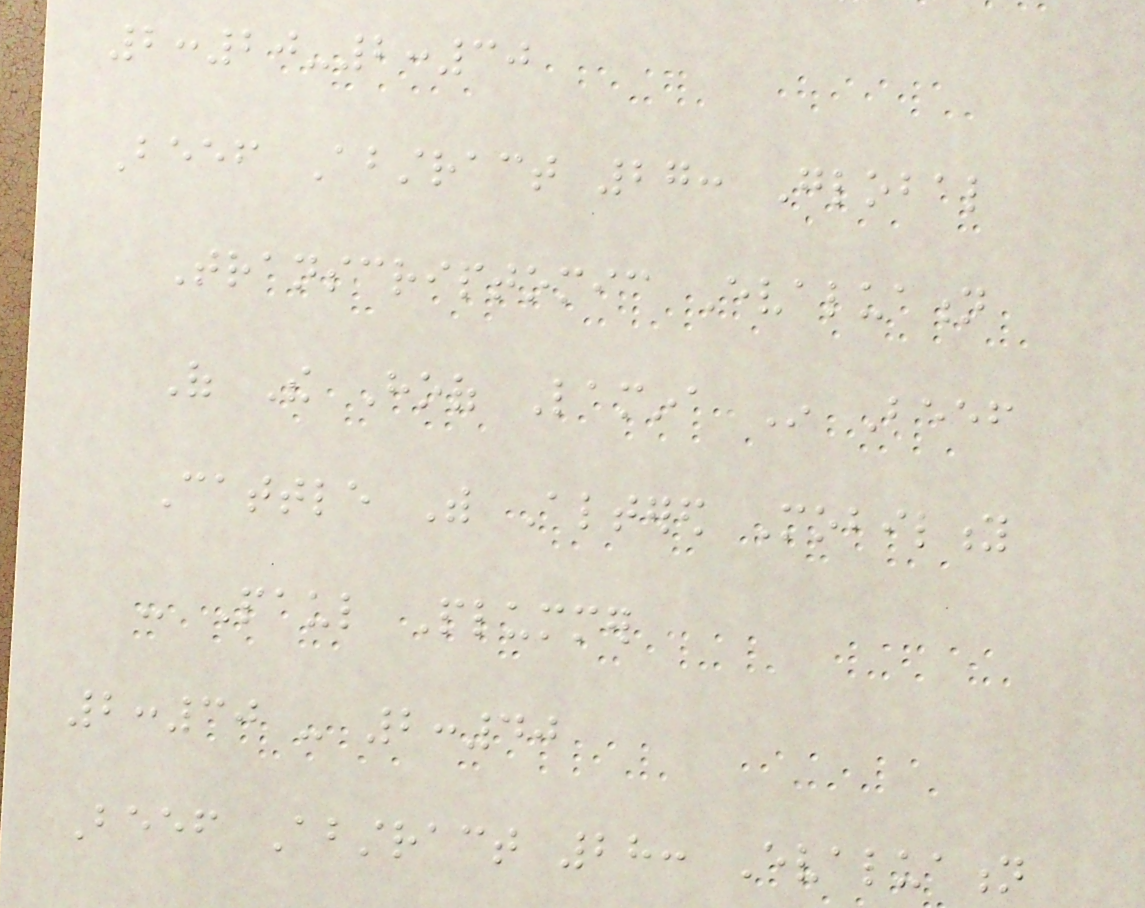2:20-2:30
Beef Abstract 27: Global
Transcriptomic Evaluation
Of The Hoof Lamina In Beef
Cattle With Altered Mobility
- Paul Plummer
2:30 - 2:40
Beef Abstract 28: Evaluation
